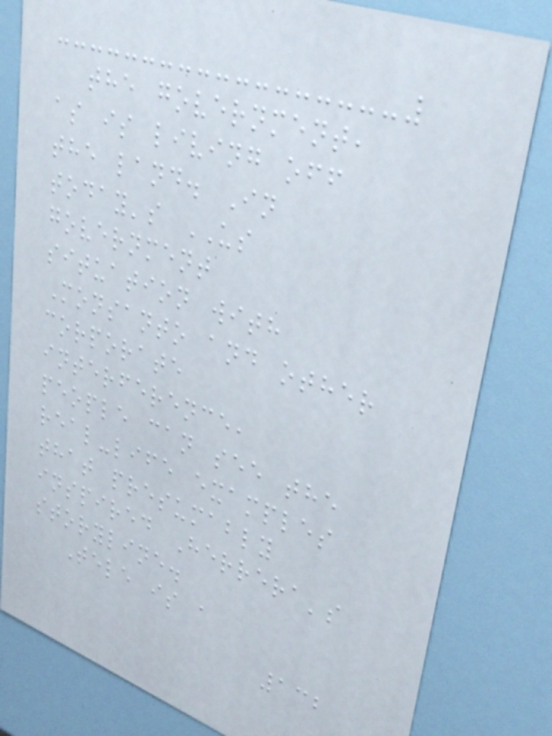the government,
as is living off
the land. In
today's US
government
situation with
Monsanto and other
corporate
interference,
people can see the
real-life examples
that presumably
inspired Herrera's
storyline.
Tele is a
132
